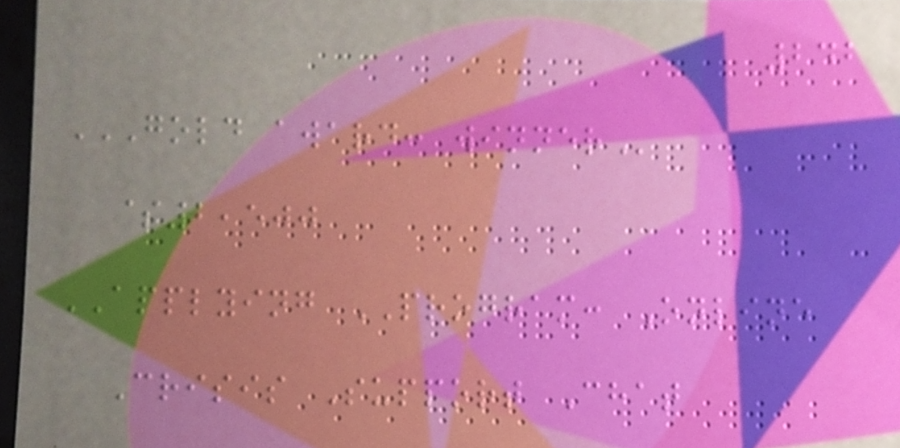242
GOLD AWARD: WINNER
$2,500
APPLYING PROGRAM: Online
Crisis Support Chat
